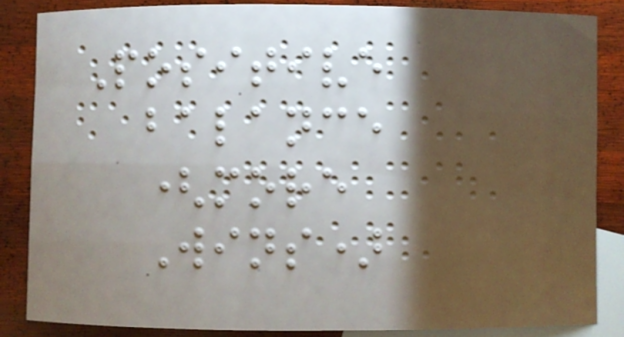Positive
balance
(more
Wins)
